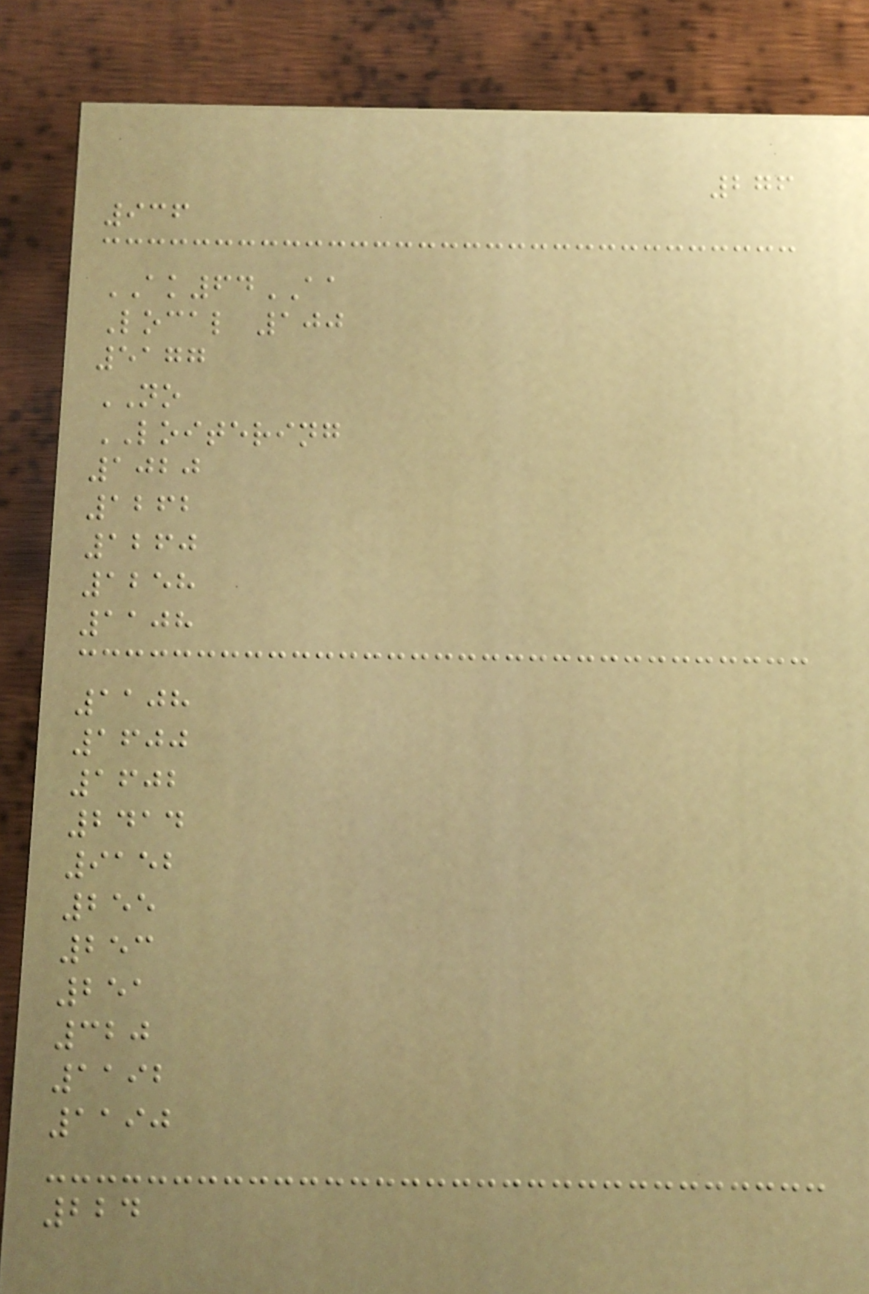276
936
AK64AA
Local 100
5177
NO
LOITERING
1020
1262
1260
1258
1108
1108
1600
1602
2414
9152
255
253
251
320
1192
1190
224
